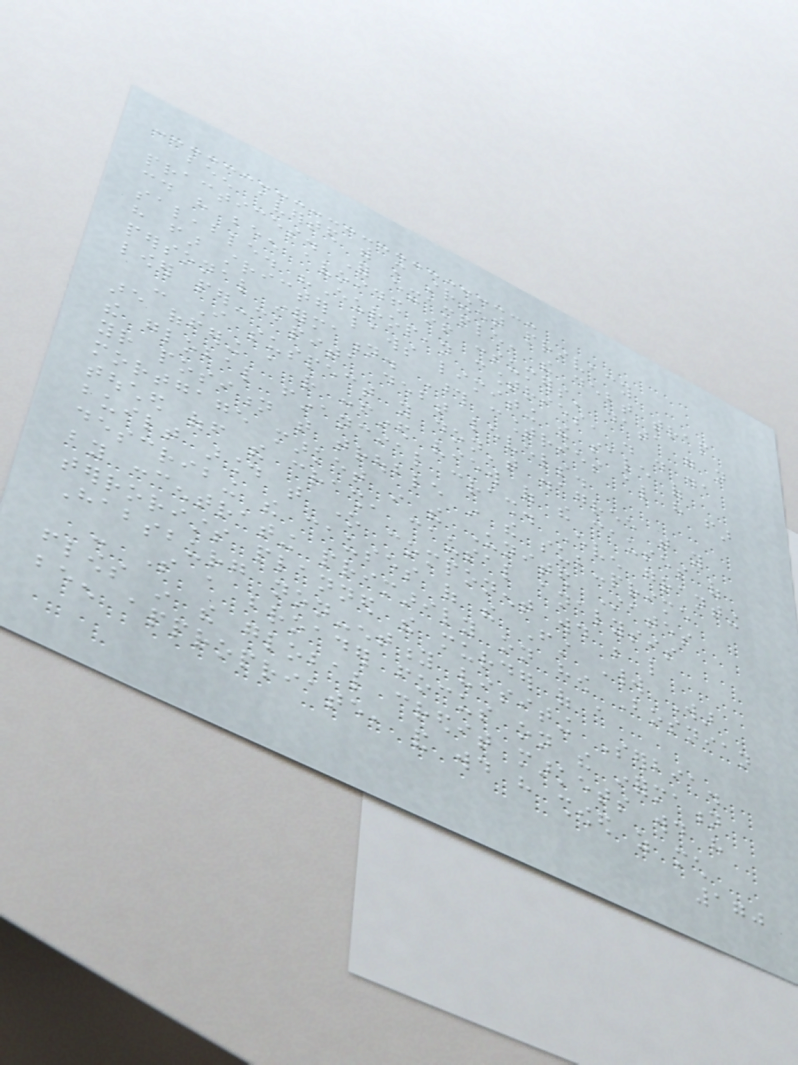been averted with more stringent privacy
practices. For example, the debt trap
could have been avoided if consumers' data were not
saleable. "European countries, . . .,
have far stricter laws limiting the sale of
personal information. Those countries also have far
lower per-capita debt levels.
- I suspect you don't disagree that you
are offering a rather confined view of the causes of
the global financial crash. Even granting
your position that trouble in the sub-prime
mortgage market in the United States
touched off the crash, causal analysis
built around that one component would be like
describing the causes of the First World War
by concentrating primarily on how Bosnian
terrorists planned the murder of a
Habsburg non-entity visiting Serbia.
- So a broader focus on the information
flows in the global credit markets would have
been appropriate, and would have showed as much
170
